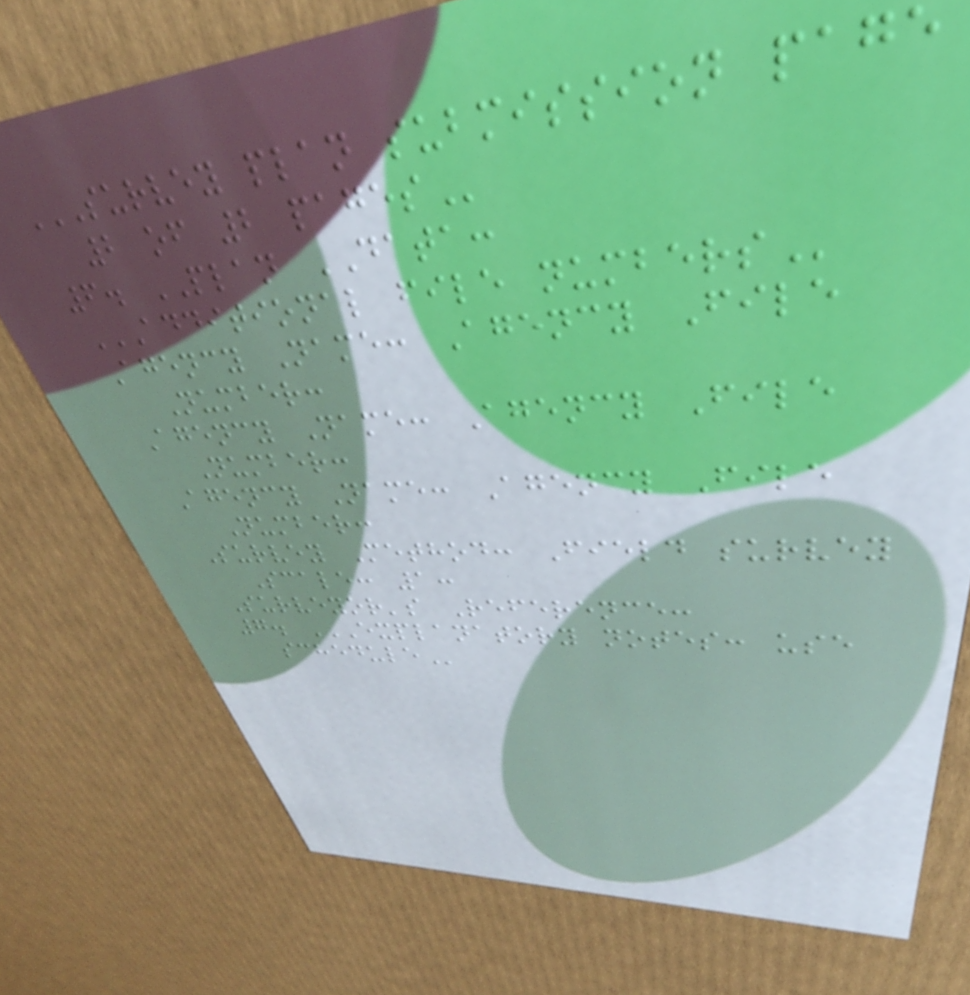SURVEY PLAN SUBMISSION PAGE
2 OF 2 PAGES
6. PLAN DATA:
ADDITIONAL FILE NUMBERS
Agency Name: Agency File
Number:
Agency Name: Agency File
Number:
Agency Name: Agency File
Number:
Survey Method: Field survey
Scale: 1:
Surveyor's Reference:
7. EXPLANATORY NOTES: USE
SCHEDULE
